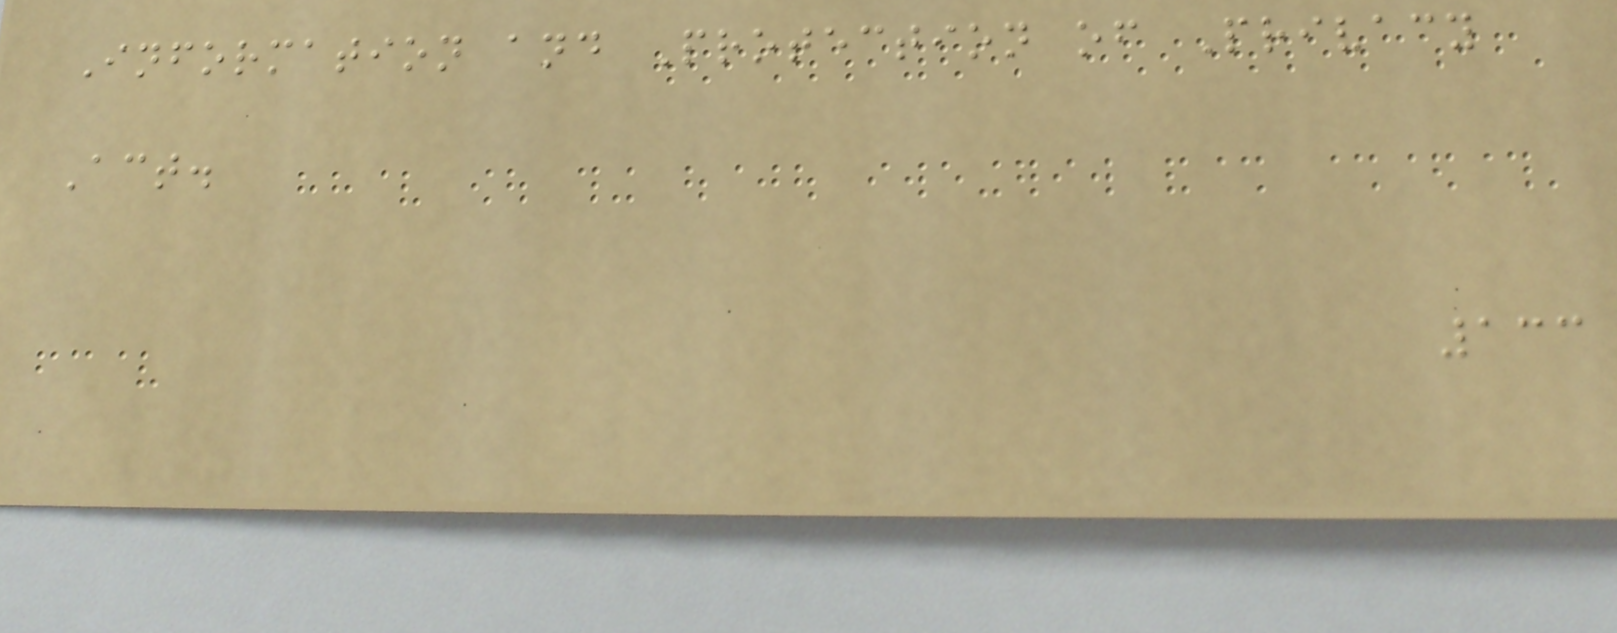Information and Protection of Privacy
Act.
133
